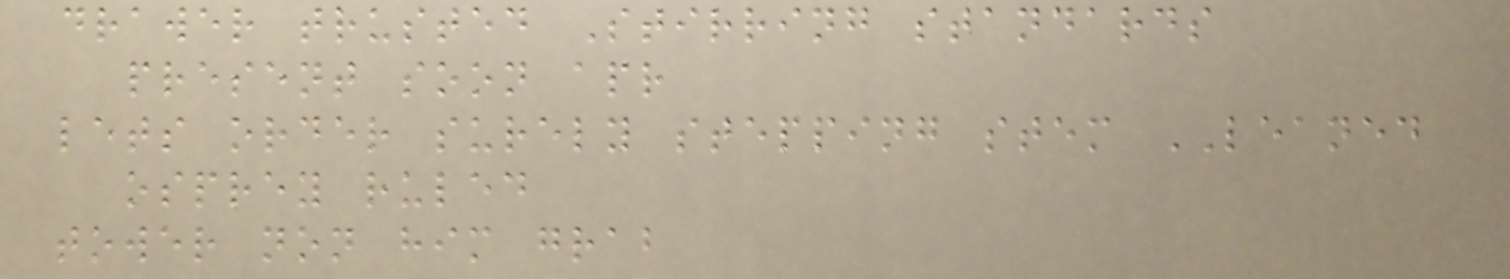drawer trusted Stirring standards
present soon apr
lets order surely stepping stem LEANED
osprey ruled
tower non him grab
